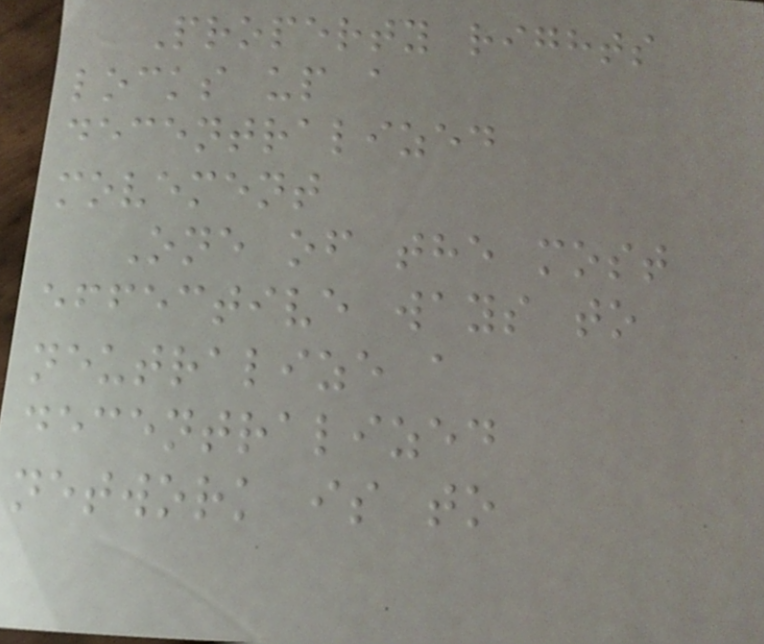Property rights
locks up a
decentralized
movement
One of the most
effective ways to
neutralize a
decentralized
network is to
